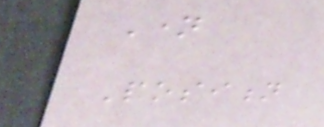Name
Position
